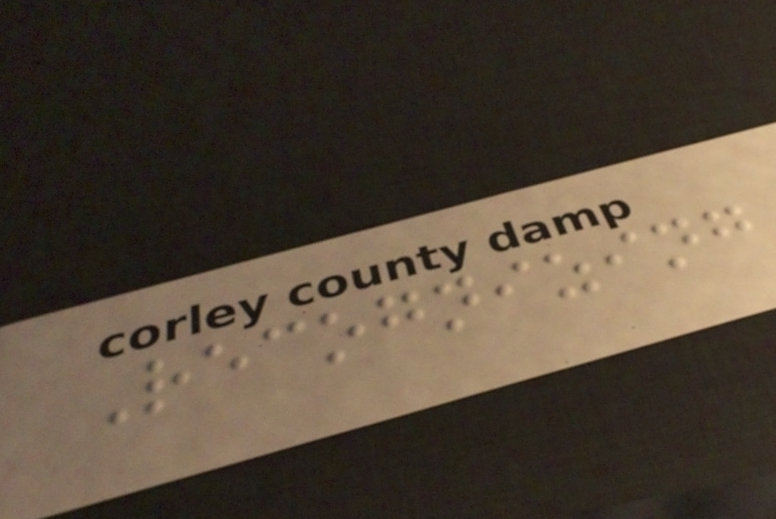Recognizing
